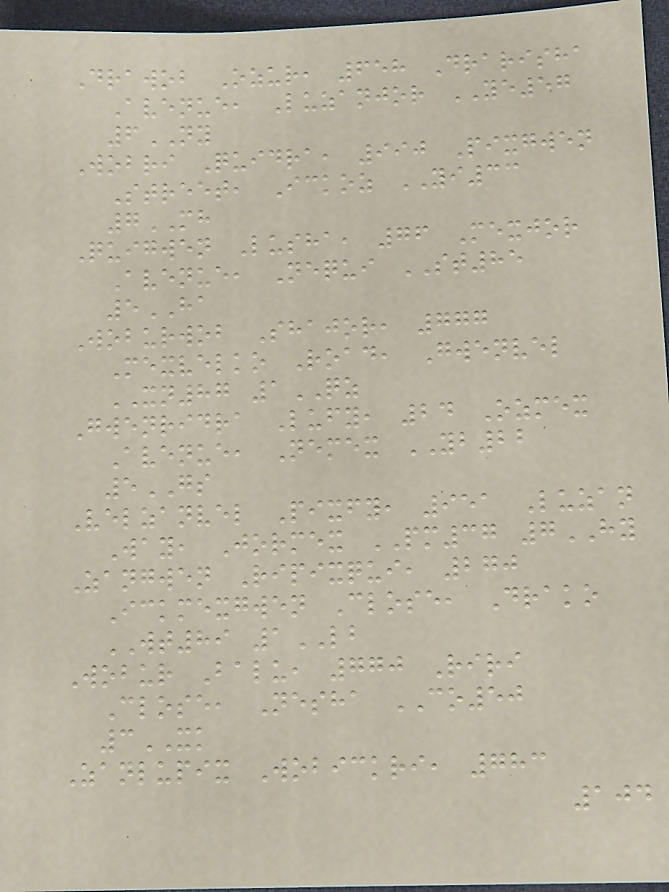Drawob Ozur, 658 Drarisha
Avenue, Luzanjor YE57
6NY
Wobri Quidra, 990 Pixgwen
Street, Ickoz YI33
7MH
Quigwen Lusha, 76 Mexjor
Avenue, Nequi ST85
5HA
Woburwob Shajor, 777
Mexvelko Road, Gwenvel
XN87 1QZ
Gwenridra Lufy, 24 Ozmex
Avenue, Nemex YB22
5GS
Velzanvel Pixfy, 951 Luzan
Way, Jormex PM37 7HY
Zangwen Ripixqui, 270
Ickmexgwen Close, Drako
WT89 1LB
Wobur Balu, 770 Riri
Close, Nesha CO50
3XK
Zanlupix Wobickri, 783
104
